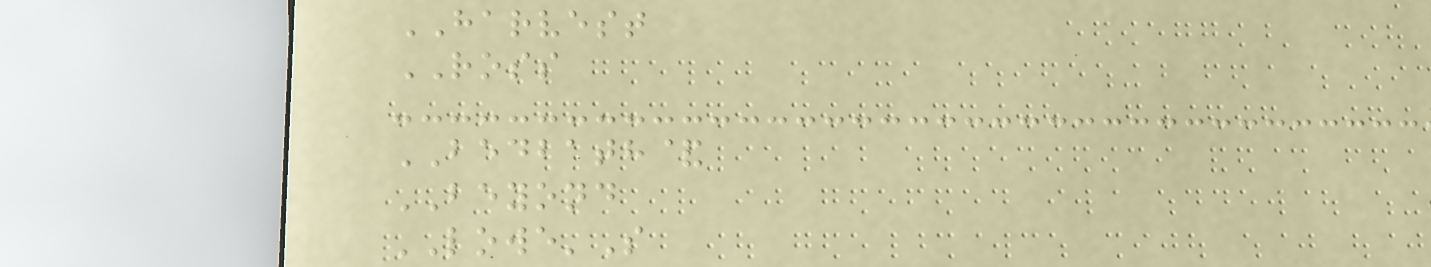HARVEST
ROSS
BEDBATH&
BEYOND
LOWE'S
